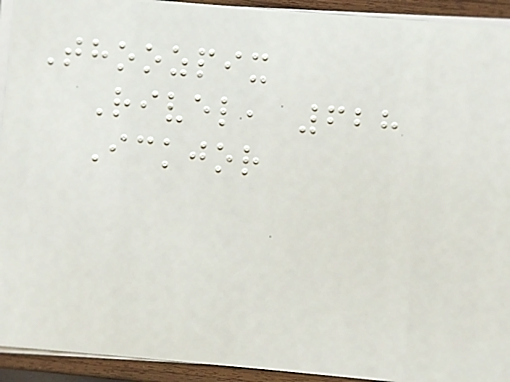Thoozpix
Rivel, 628
Ickjor
